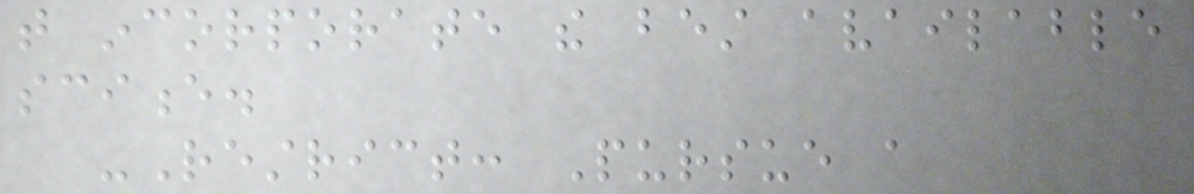that incorporate the best available
science.
-Restrict: Pursue a
